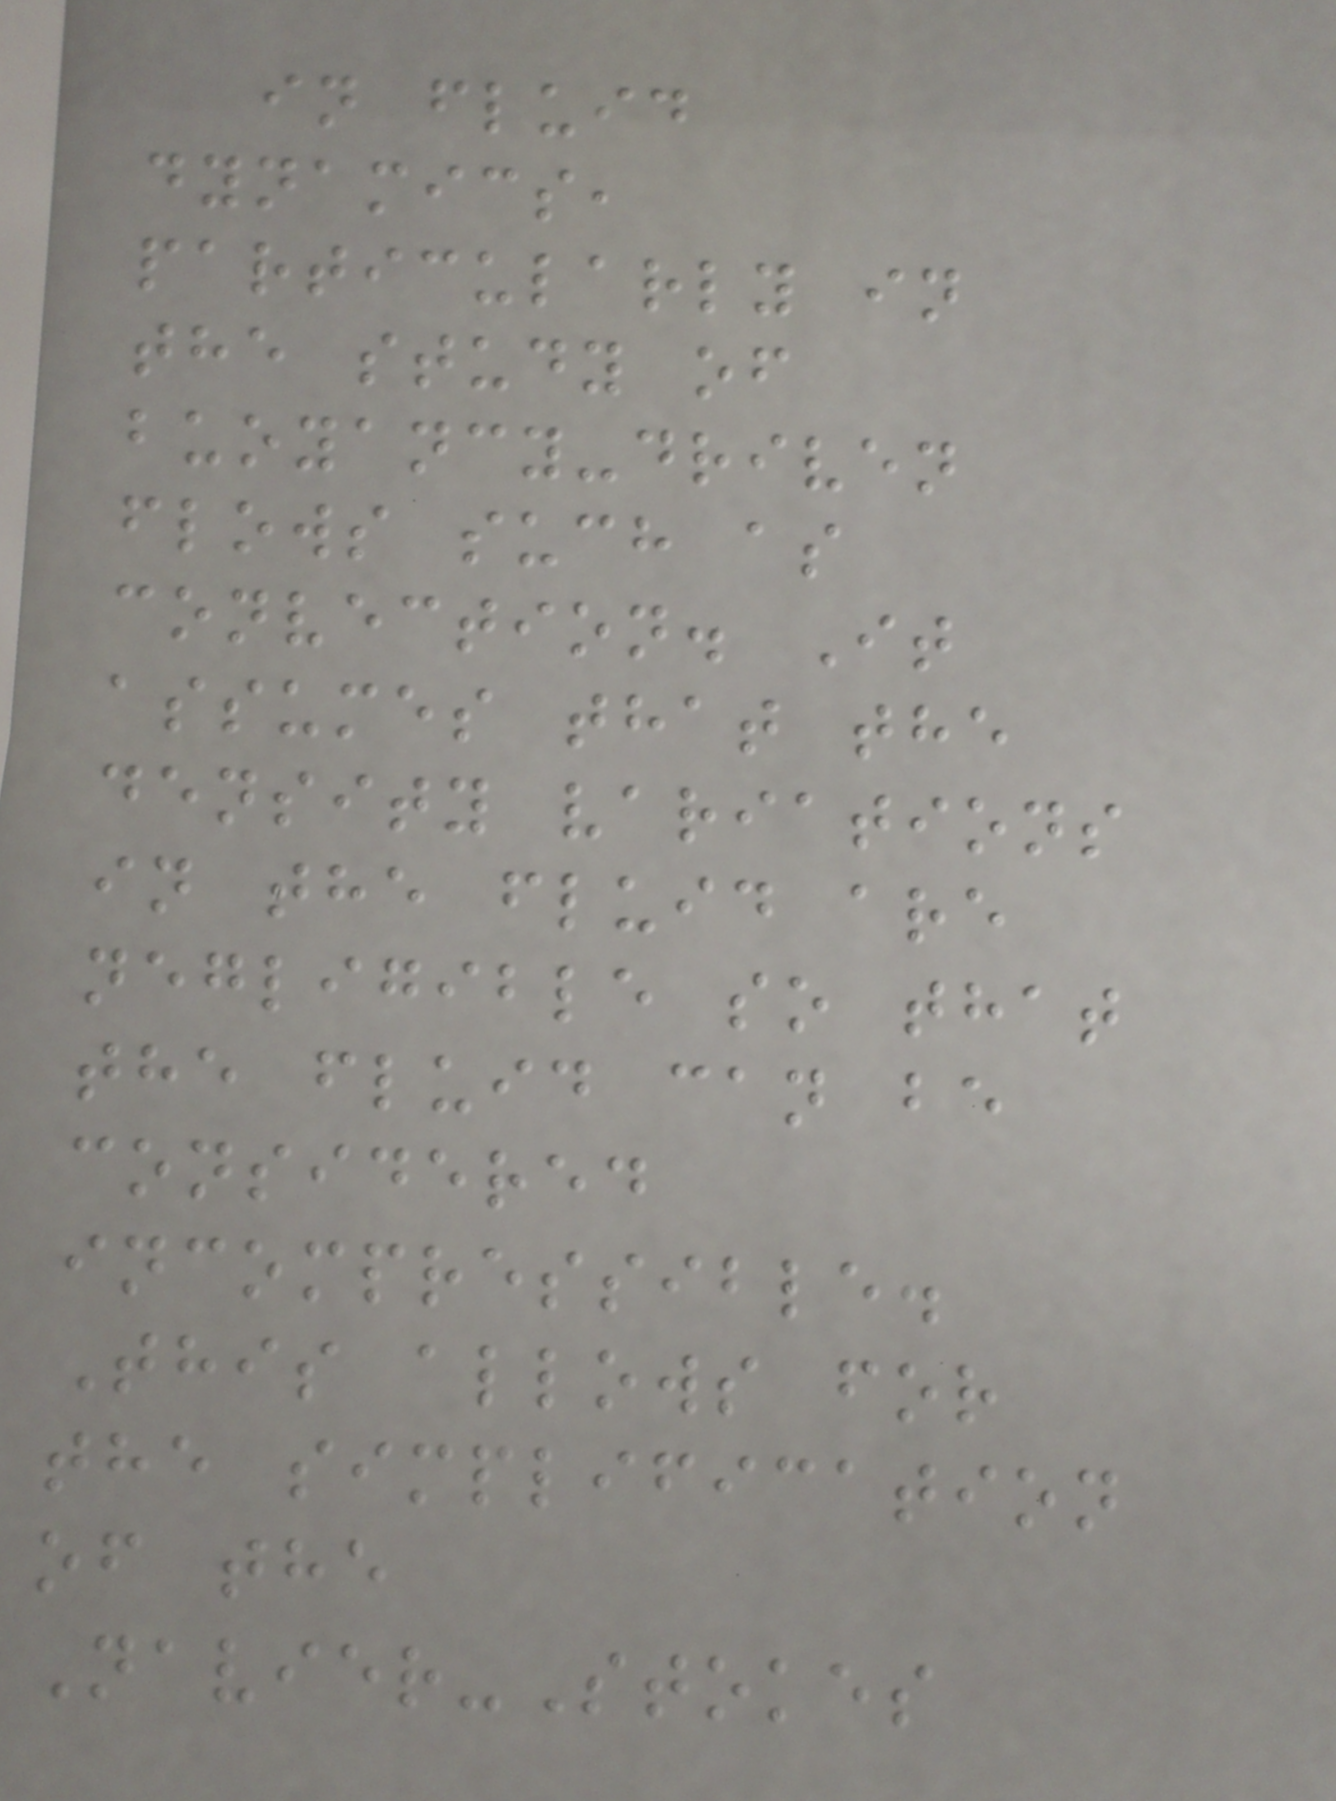in fluid
dynamics,
particularly in
the study of
buoyancy-driven
flows such as
convection. It
assumes that the
density variations
in the fluid are
negligible so that
the fluid can be
considered
incompressible.
This allows for
the simplification
of the
Navier-Stokes
